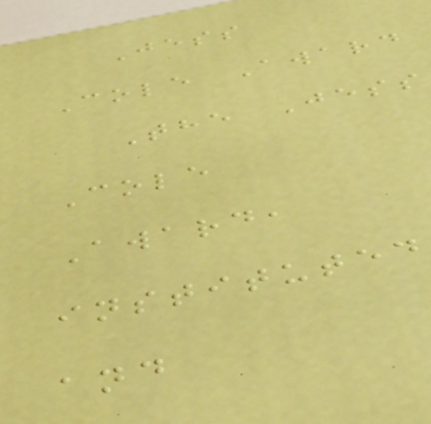Jess
Cole Award
The Jess
Cole
Award,
instituted
and
